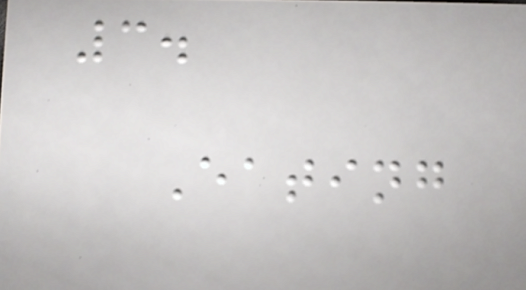3.
Eating
